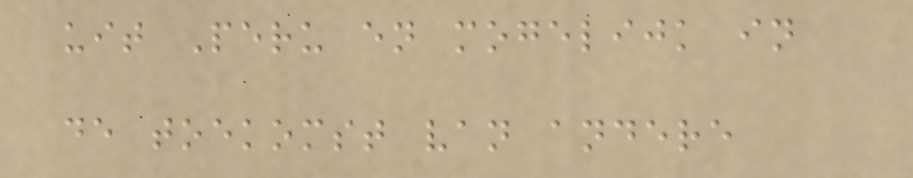uit Peru en mogelijk in
de toekomst van andere
